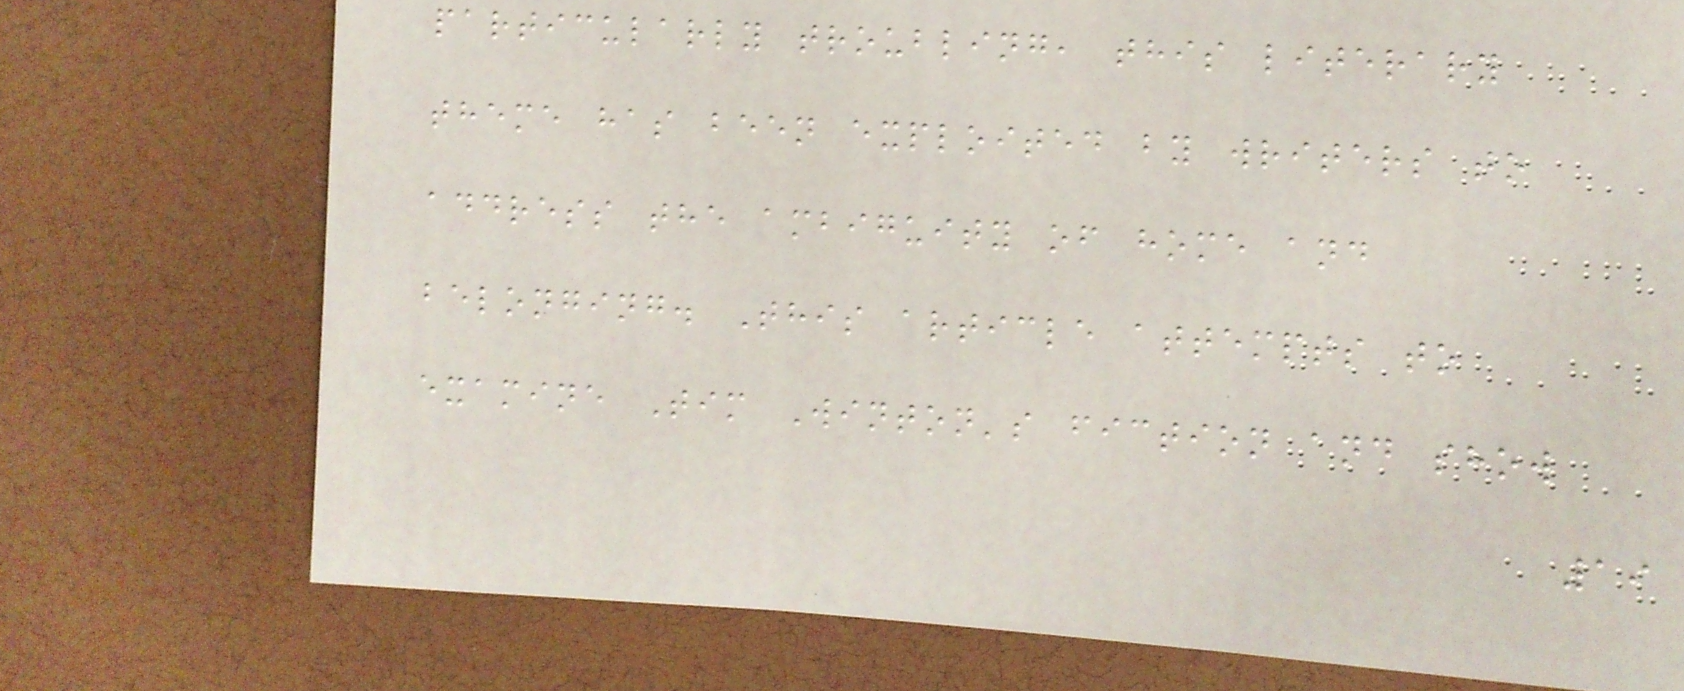particularly troubling, this literary
theme has been exploited by writers to
address the ambiguity of home and
belonging. This article attempts to
examine Tim Winton's fiction and show
19
